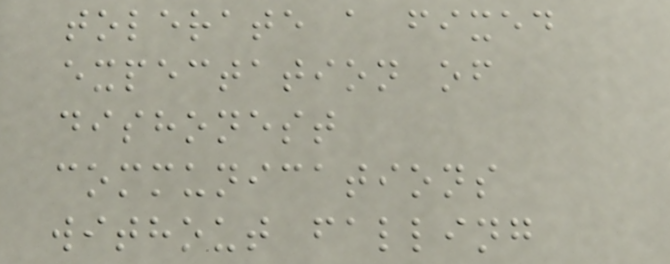tolerate a fixed
expectation of
dishonest
communications
without falling
